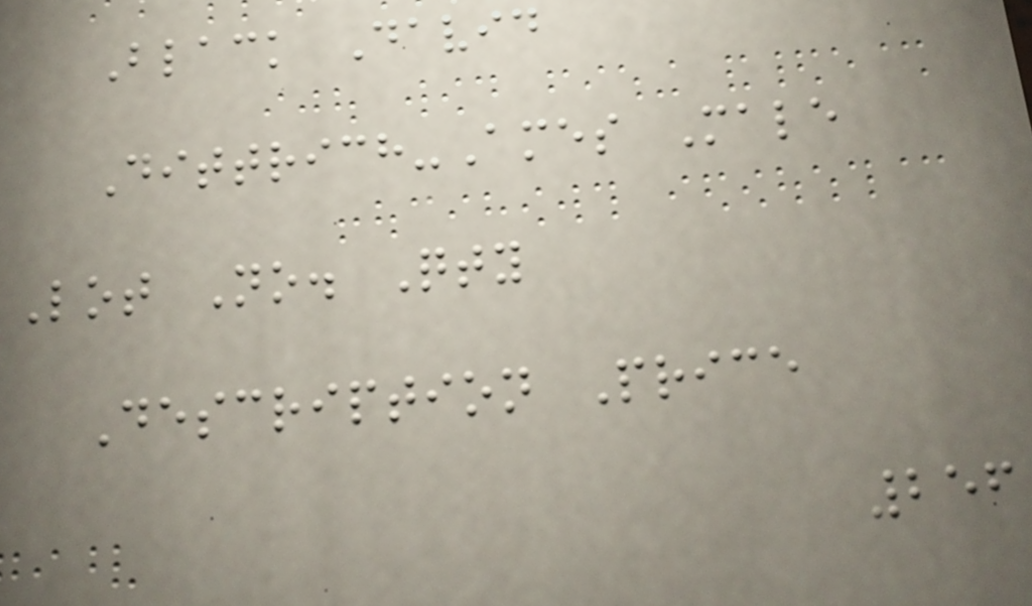Black David
Dittrich-Ames Male
Lot No. Qty
Description Price
256
